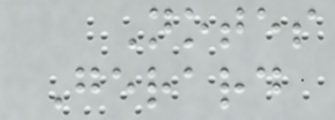Notes
Gerard
